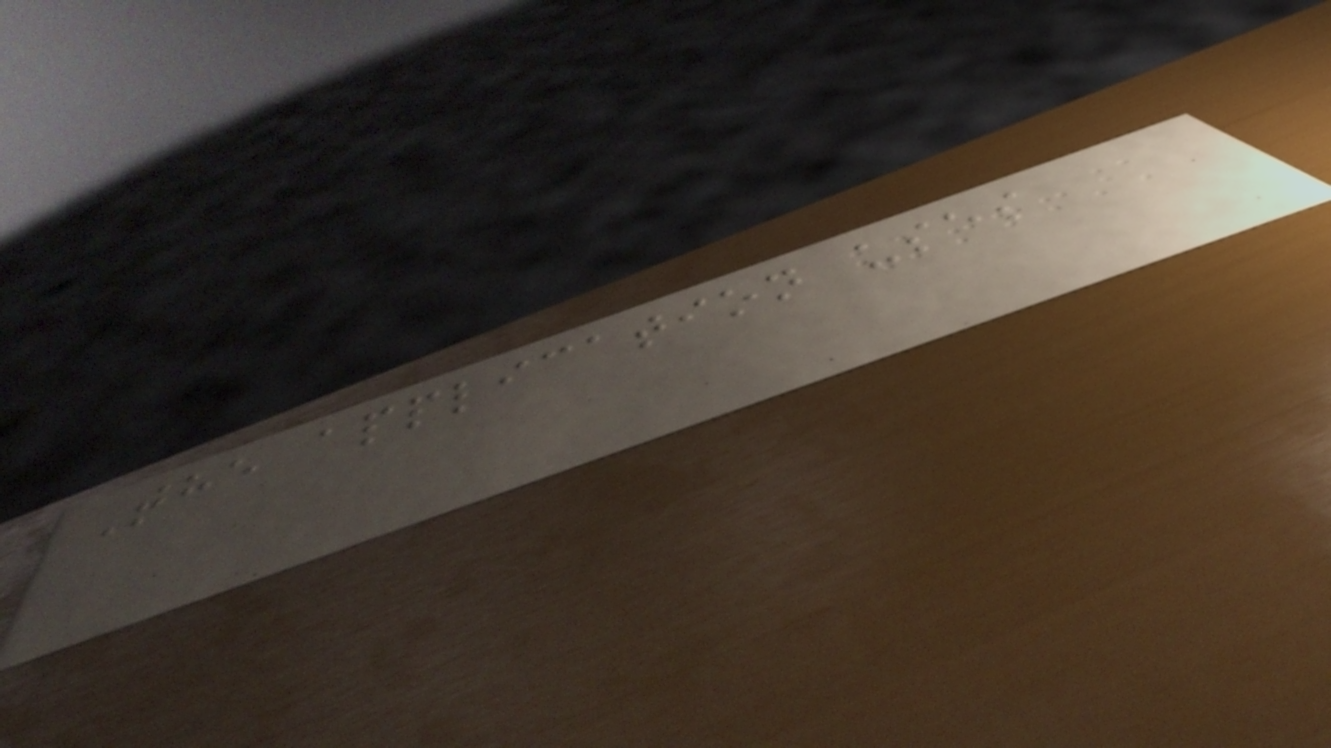The application uses
